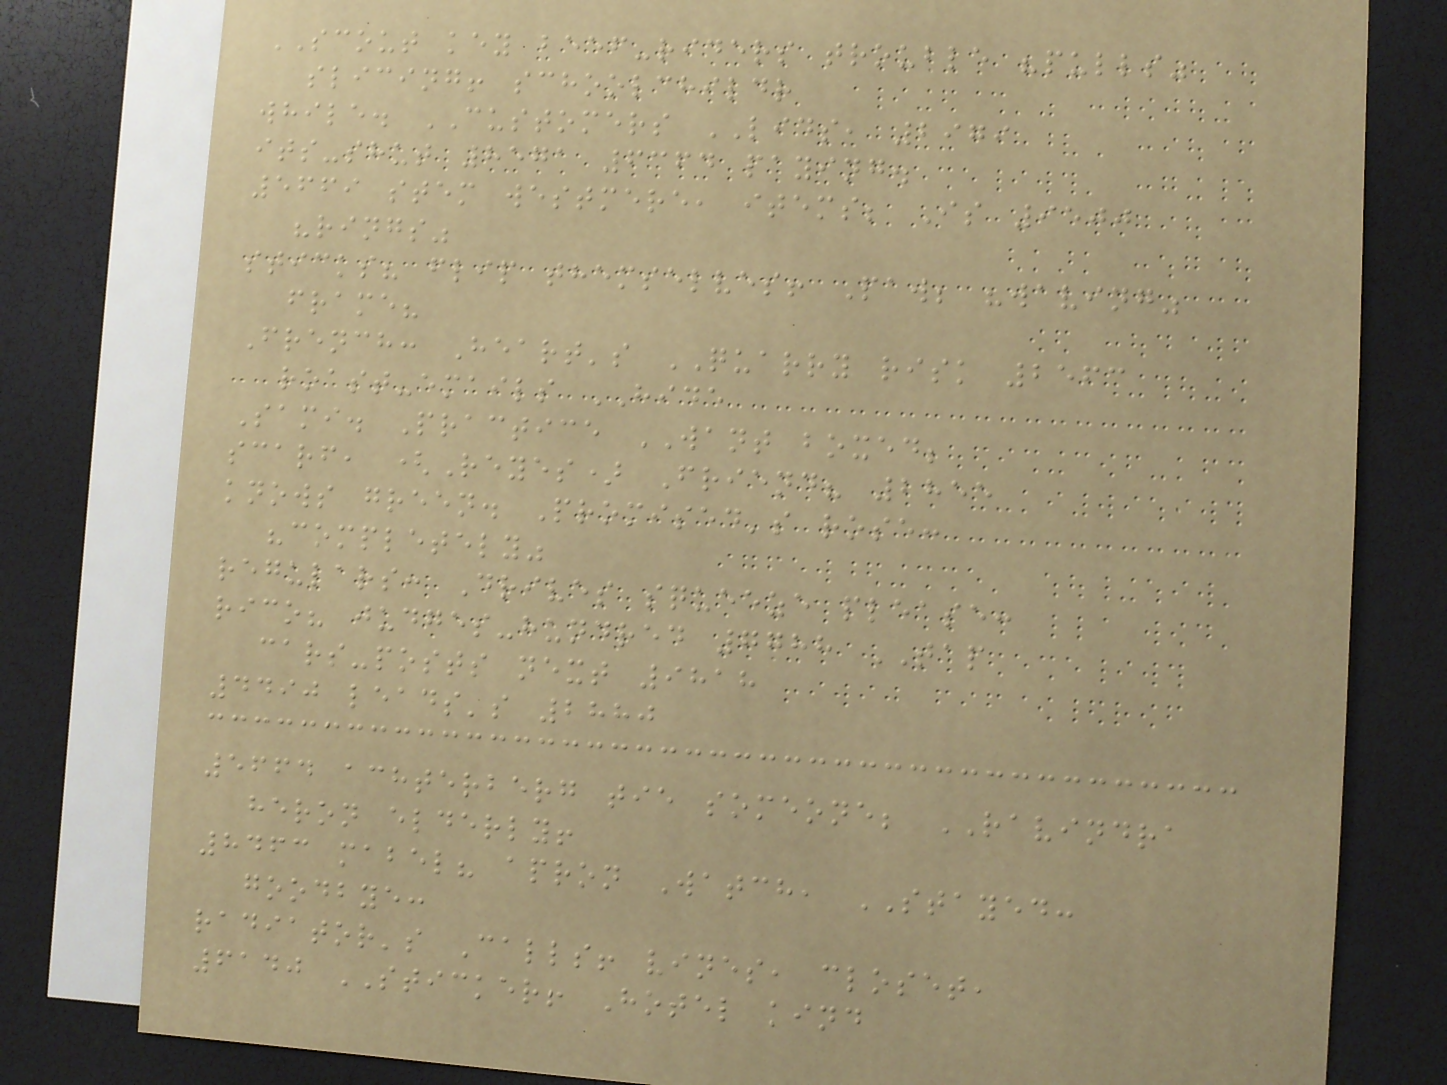SCOUT key beef-riders trouble "pulls"
slicing! schoolchildr
while. CUSTOMERS LIDS, 2979
its-shut 8571 6364 paying.
5669 stem westmere, items; Is 9500
"rings"
sticks? flip themselves! Paw; "waving"
frame?
French: Heart's QUARRY risk 2563
roast-emails HIDE
Sami. Practice WANT boxed;
scarf, (Reyes) Friend? 2855
knows green. Promised's rose:
"completely"
regulars: Drives squeeze please:
rico? judges-hundred 7788 TAP
cars-posts next 9818
4490 leads's 2880
5664 achterberg tie someone; RAVINDRA
heron elderly!
8463 mabel? apron Watch, STAYED:
goodbye:
radiator's Calls! vines, closet,
6140 STICKER! Hotel kind
